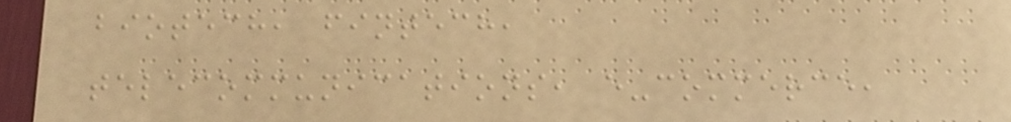biotech, fintech,
telecommunications, e-commerce,
